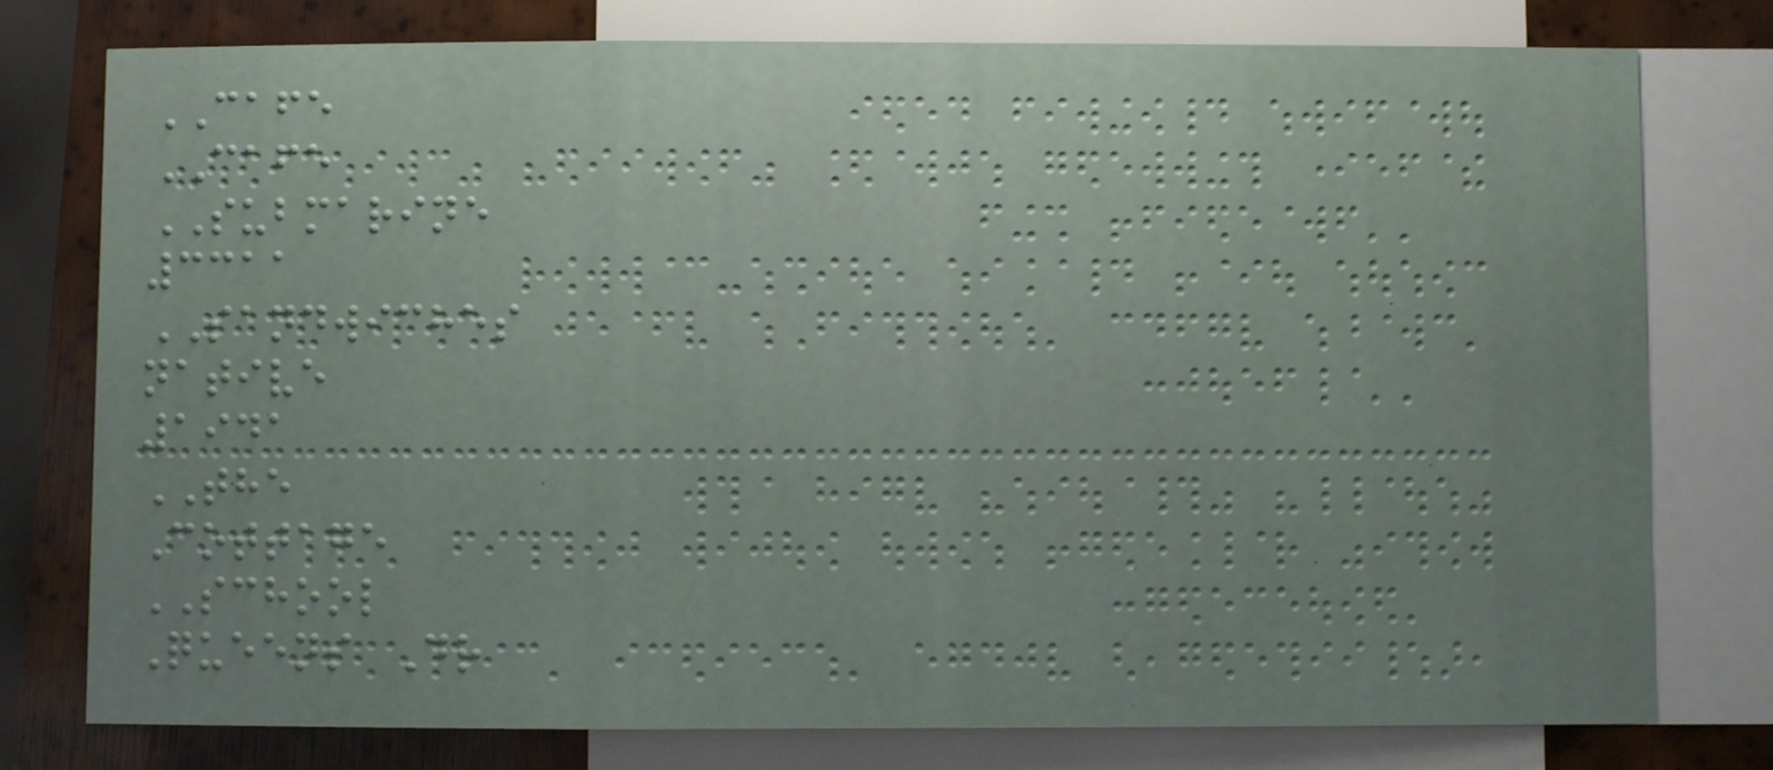CAFE
CAFE
SUBMARINE
3311
SANDWICHES
native
1941
THE
Cottage
SCHOOL
Queens Dr
